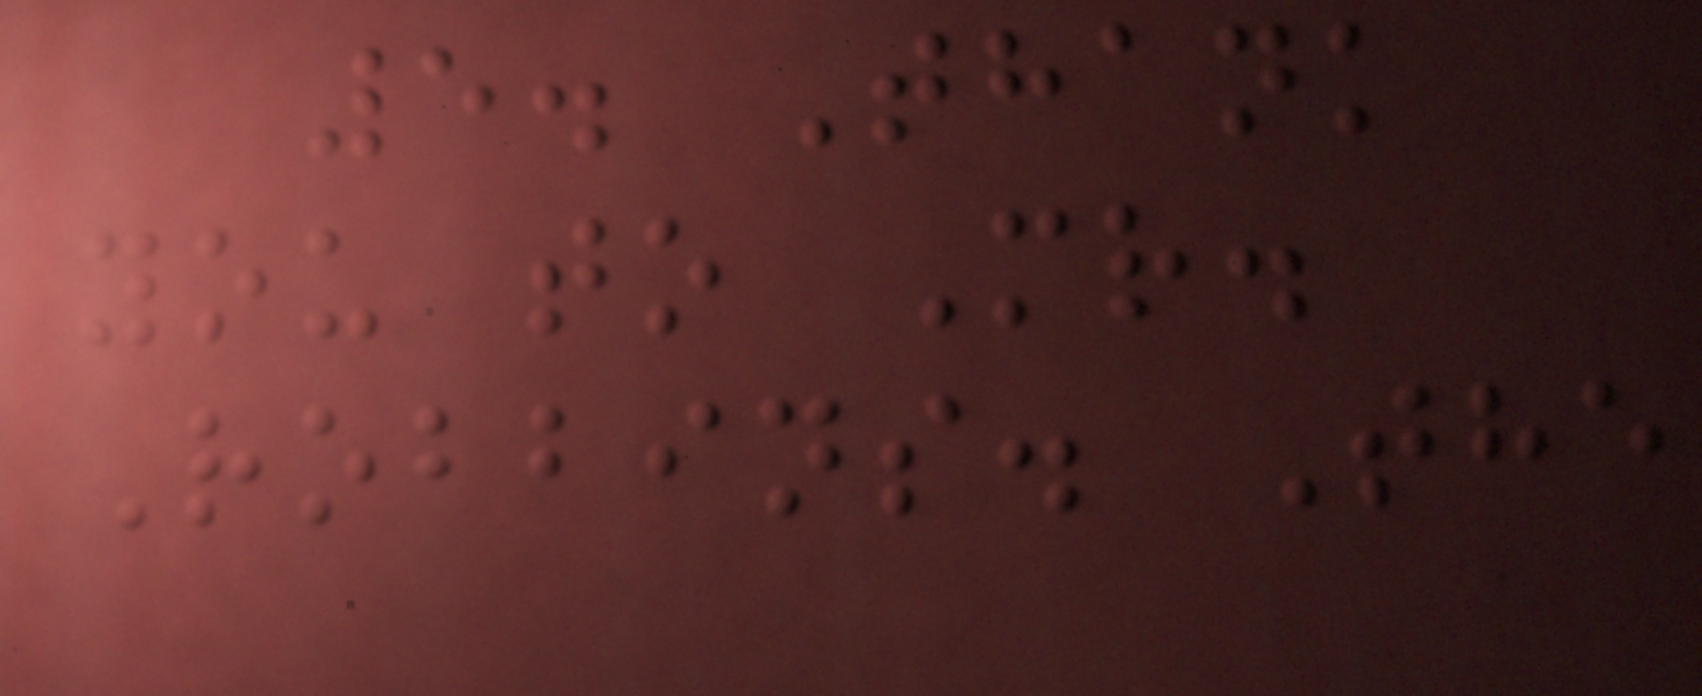5. Thank
you to Mr.
Robbins. The
